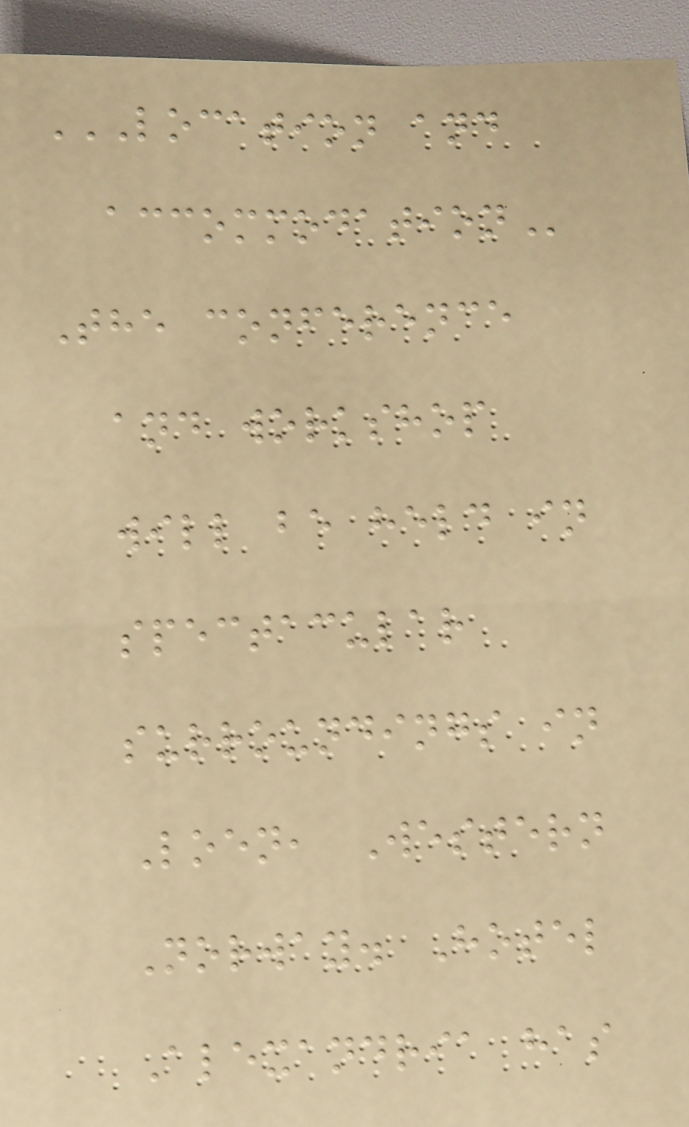LOCATION AND
ACCOMMODATION
The conference
and workshop
will be held in
spectacular
surroundings in
Loen, Western
Norway. Hotel
Alexandria has
